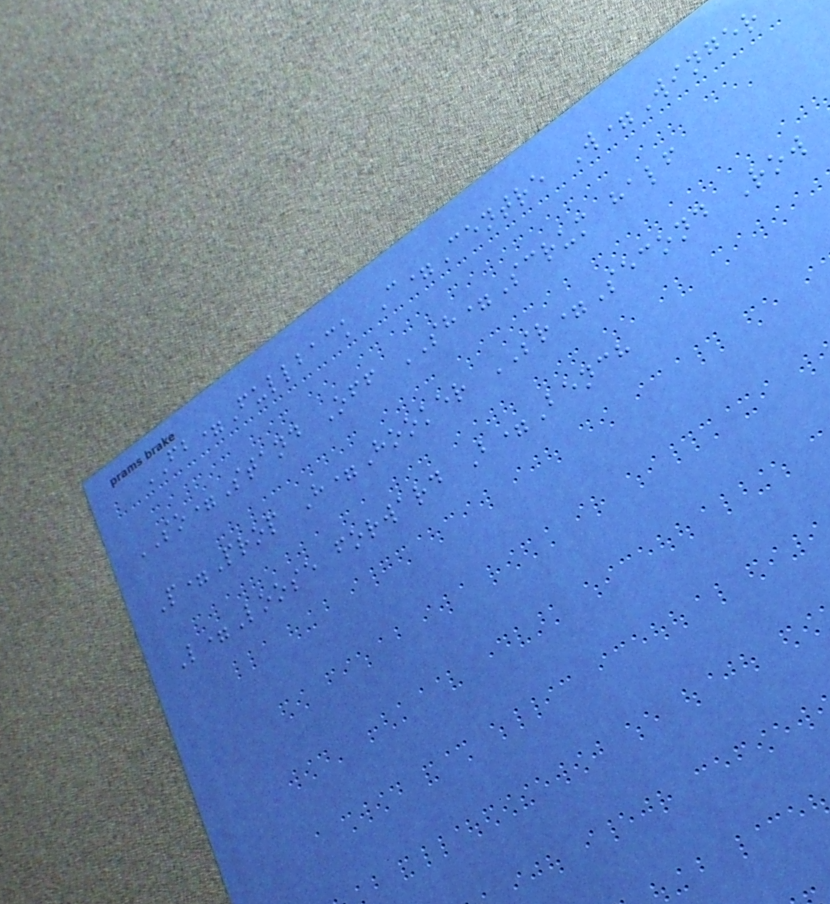FB=Fullback C=Centre W=Winger
SO=Stand Off SH=Scrum half
P=Prop H=Hooker SR=Second Row
L=Loose forward B=Bench
